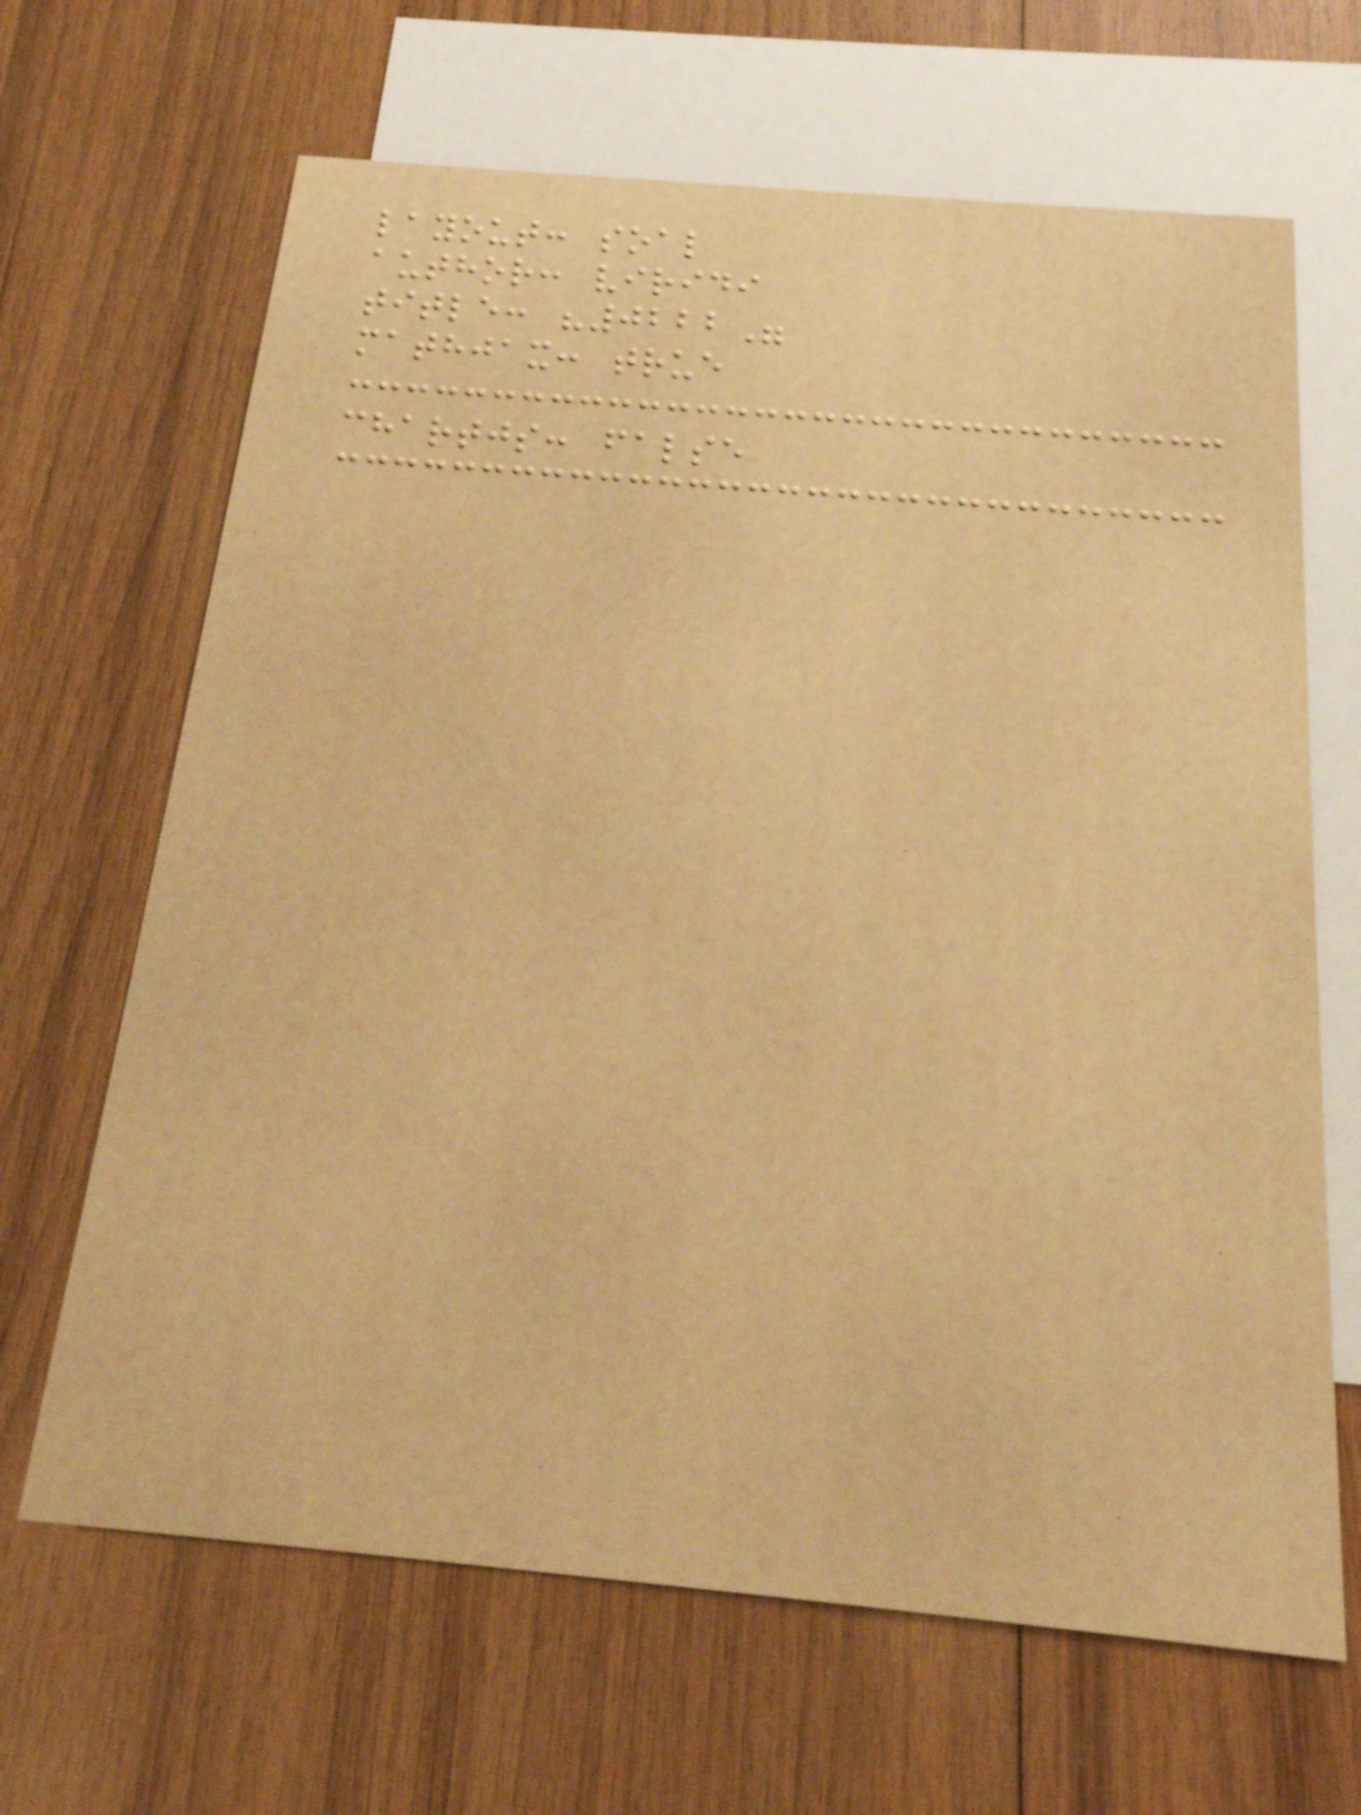layout: soal
author: viridi
title: "0222"
mathjax: true
chartjs: false
